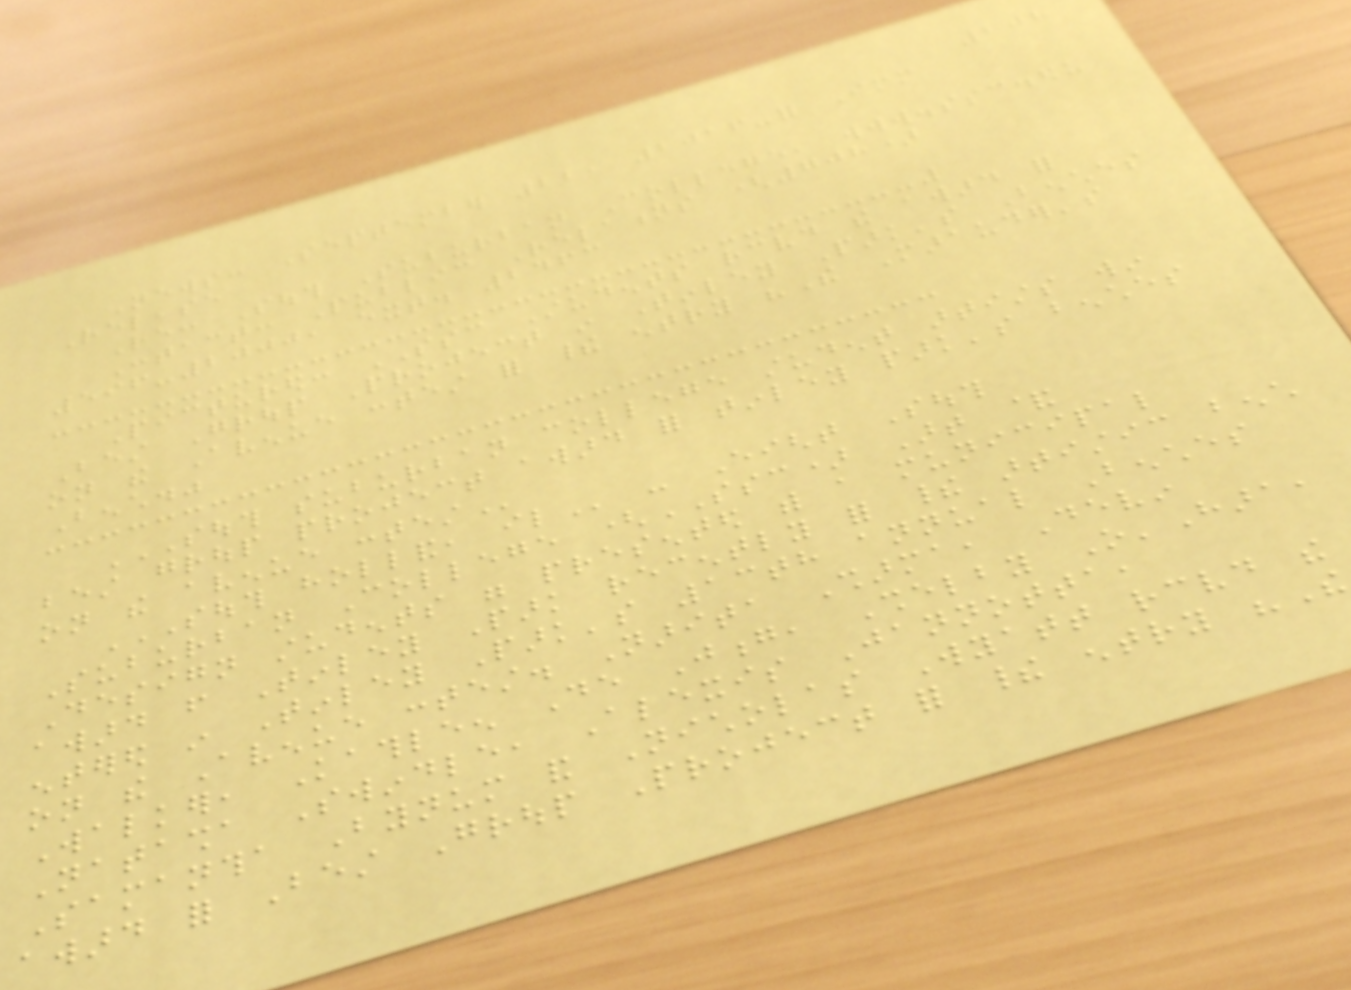208
News: September 22, 2016-for Immediate
Release
Re: South Suburban College, www.ssc.edu
Contact: Public Relations (708)
596-2000, ext. 2463
Pictured: SSC Students received the award for
Best Group Project in Tinley Park's Benches
on the Avenue contest for their entry "The Marauder's
Bench."
SOUTH SUBURBAN COLLEGE STUDENT ARTISTS WIN
BEST GROUP PROJECT AWARD FOR TINLEY PARK'S BENCHES
ON THE AVENUE CONTEST
SOUTH HOLLAND, IL - Eight South
Suburban College (SSC) Art &
Design students were presented with a municipal
award from Tinley Park recently for their artistic bench
entered in Tinley Park's 13th annual Benches
on the Avenue contest. Narita Sharma, Devin
Walker, Kathleen De Jong, Shelby O'Hara,
Natasha Swindle, Alexis Jannotta,
Samantha Bynum and Nicholas Wyatt received the
award for Best Group Project for their entry "The
